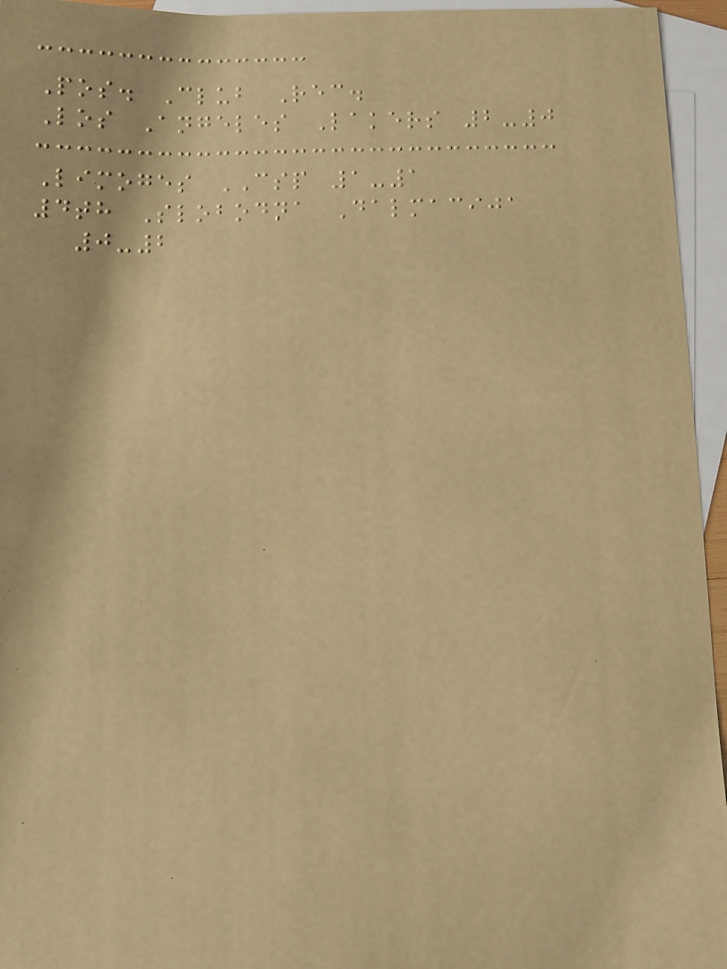Pos. Club Rec.
Los Angeles Lakers 2-0
Limoges CSP 1-1
4th Slobodna Dalmacija
0-2
